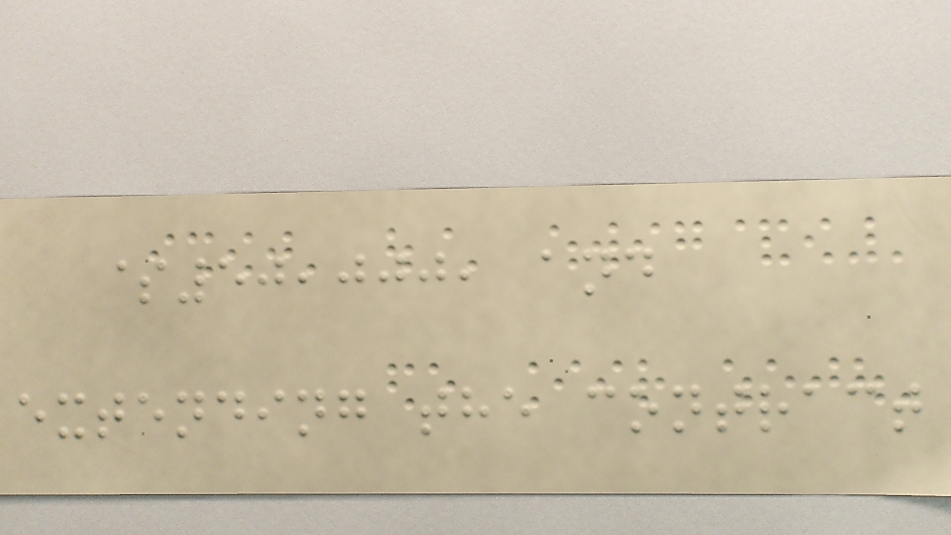$50,000, and
extending the contract
